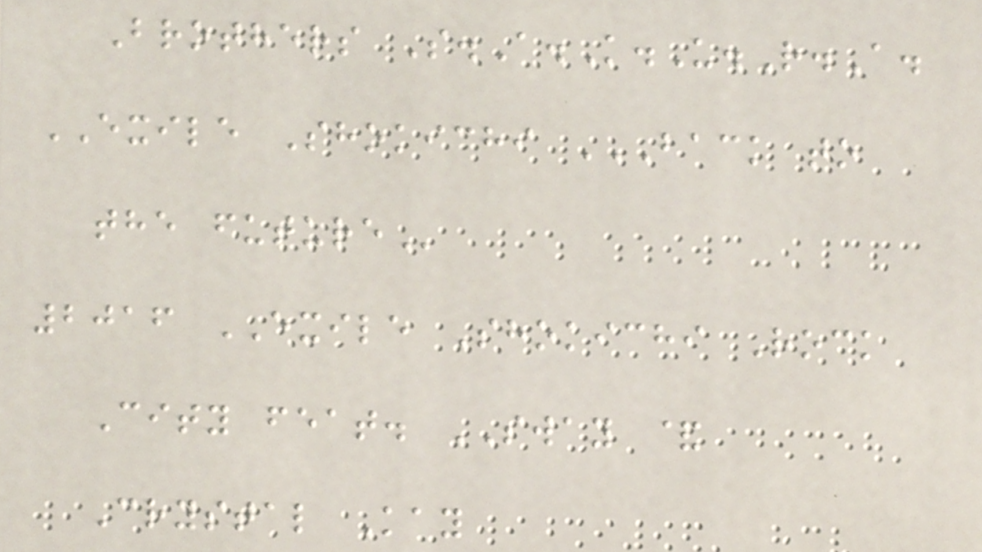Brothers S.A.K.U.R.A.
EXILE Shokichi BACK TO
THE FUTURE
2016 EXILE Shokichi Rock
City feat. SWAY &
Crystal Kay
